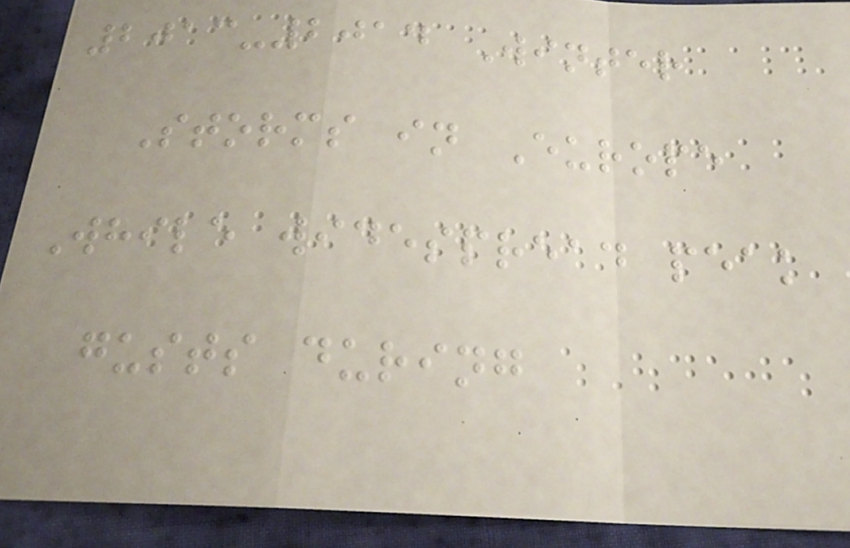2013-2014 Winter
Storms in Europe
While widespread peak
gusts during
